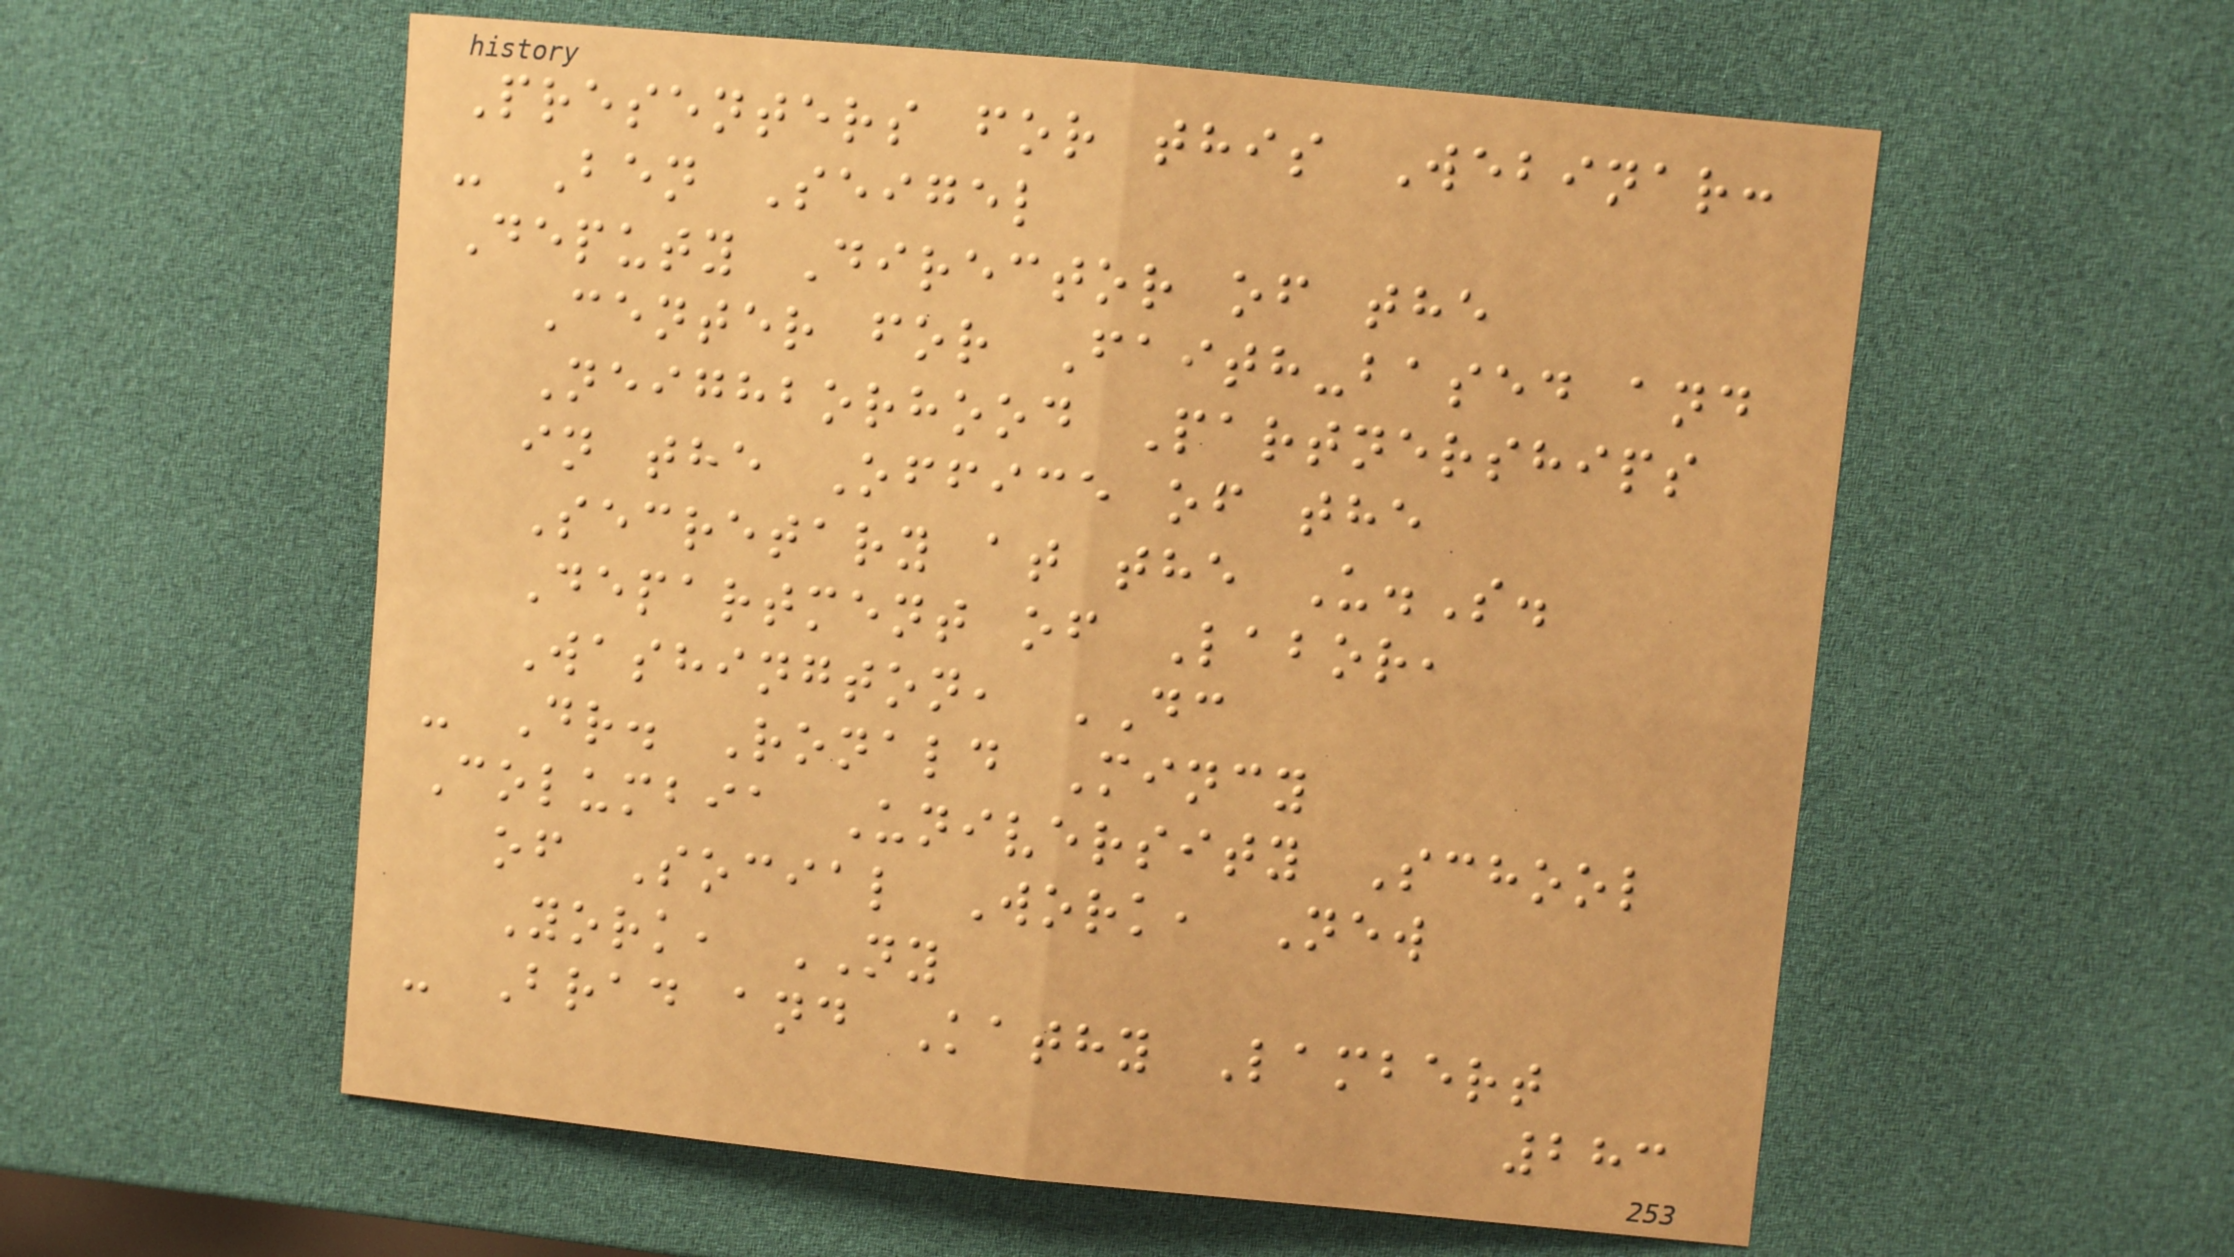Presenters for this Webinar:
- Ben Seigel
Deputy Director of the
Center for Faith-based and
Neighborhood Partnerships
in the Office of the
Secretary at the U.S.
Department of Labor,
Washington, DC
- Dr. Ronald Mincy
Columbia University School
of Social Work, New
York, NY
- Brad and Kathy Lambert
283
